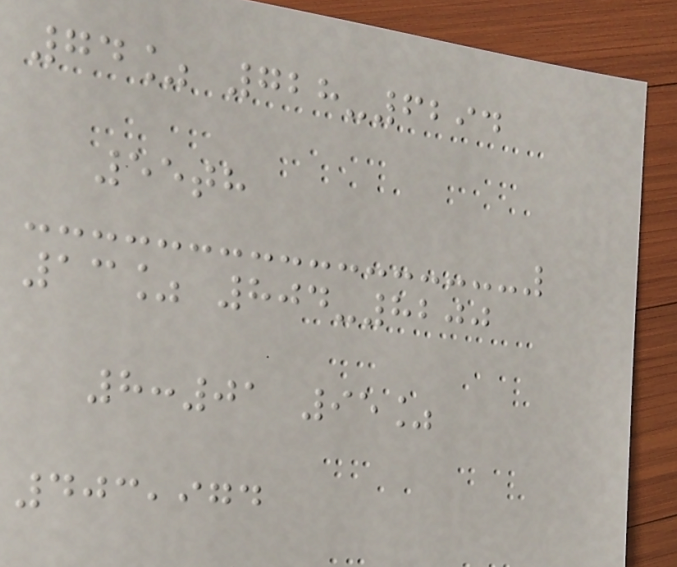74% 728-6294
55th
13% 804-8200
8:01 95%
403,974
